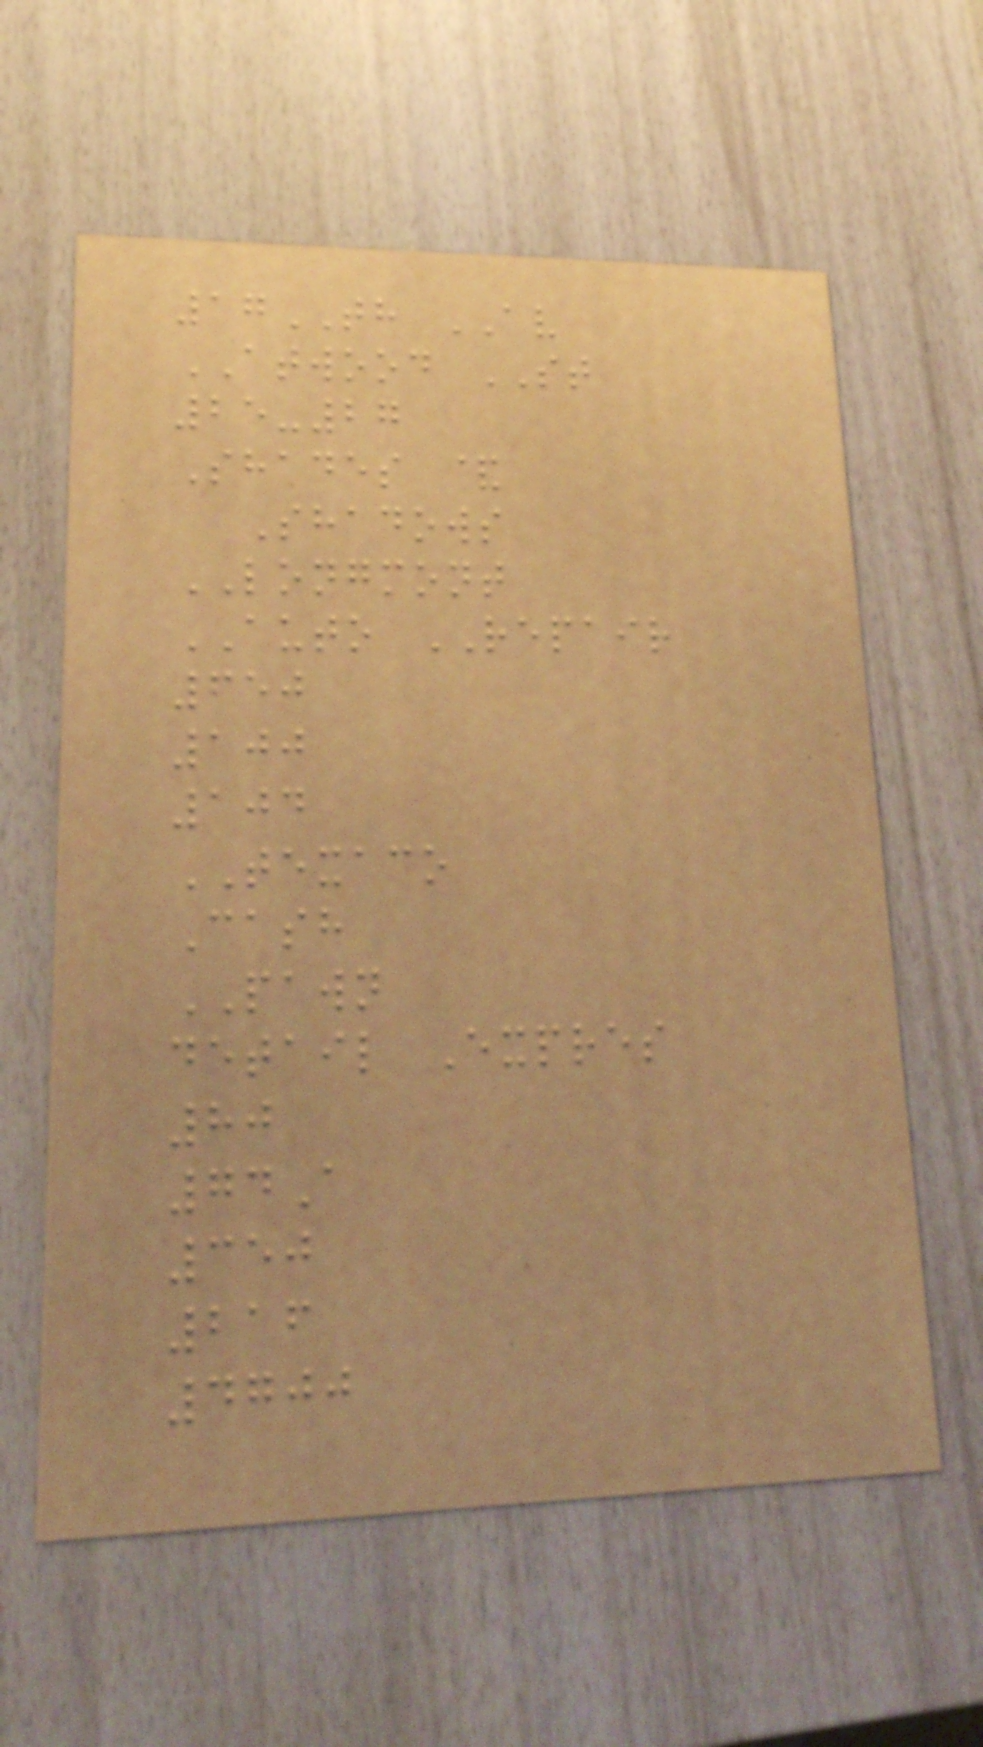17TH AV
ATWOOD ST
25-27
Shades &
Shadows
LONGMONT
AUTO REPAIR
650
100
104
TEXACO
Cash
PAWN
detail Expres
80
74A
350
216
4700
